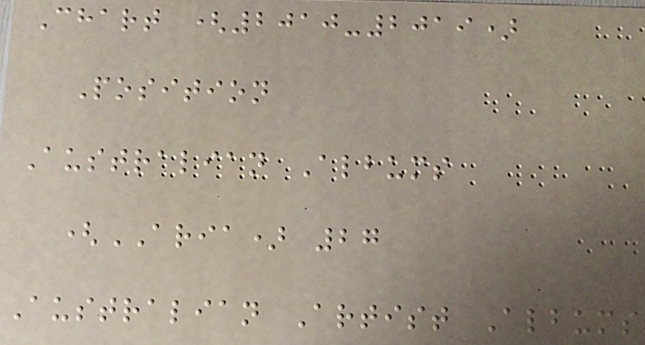Chart (2010-2019)
Position
Australian Albums
(ARIA) 27
Australian Artist Albums
